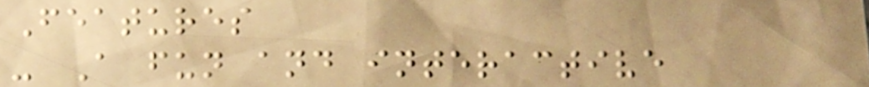Features
- A fun and interactive
